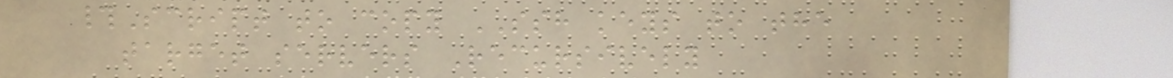#Script to copy SSH keys to the
target servers Recursively
